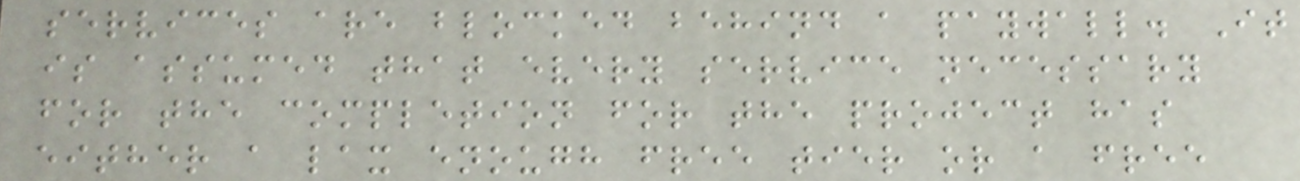services are blocked behind a paywall. It
is assumed that every service necessary
for the completion for the project has
either a lax enough free tier or a free
